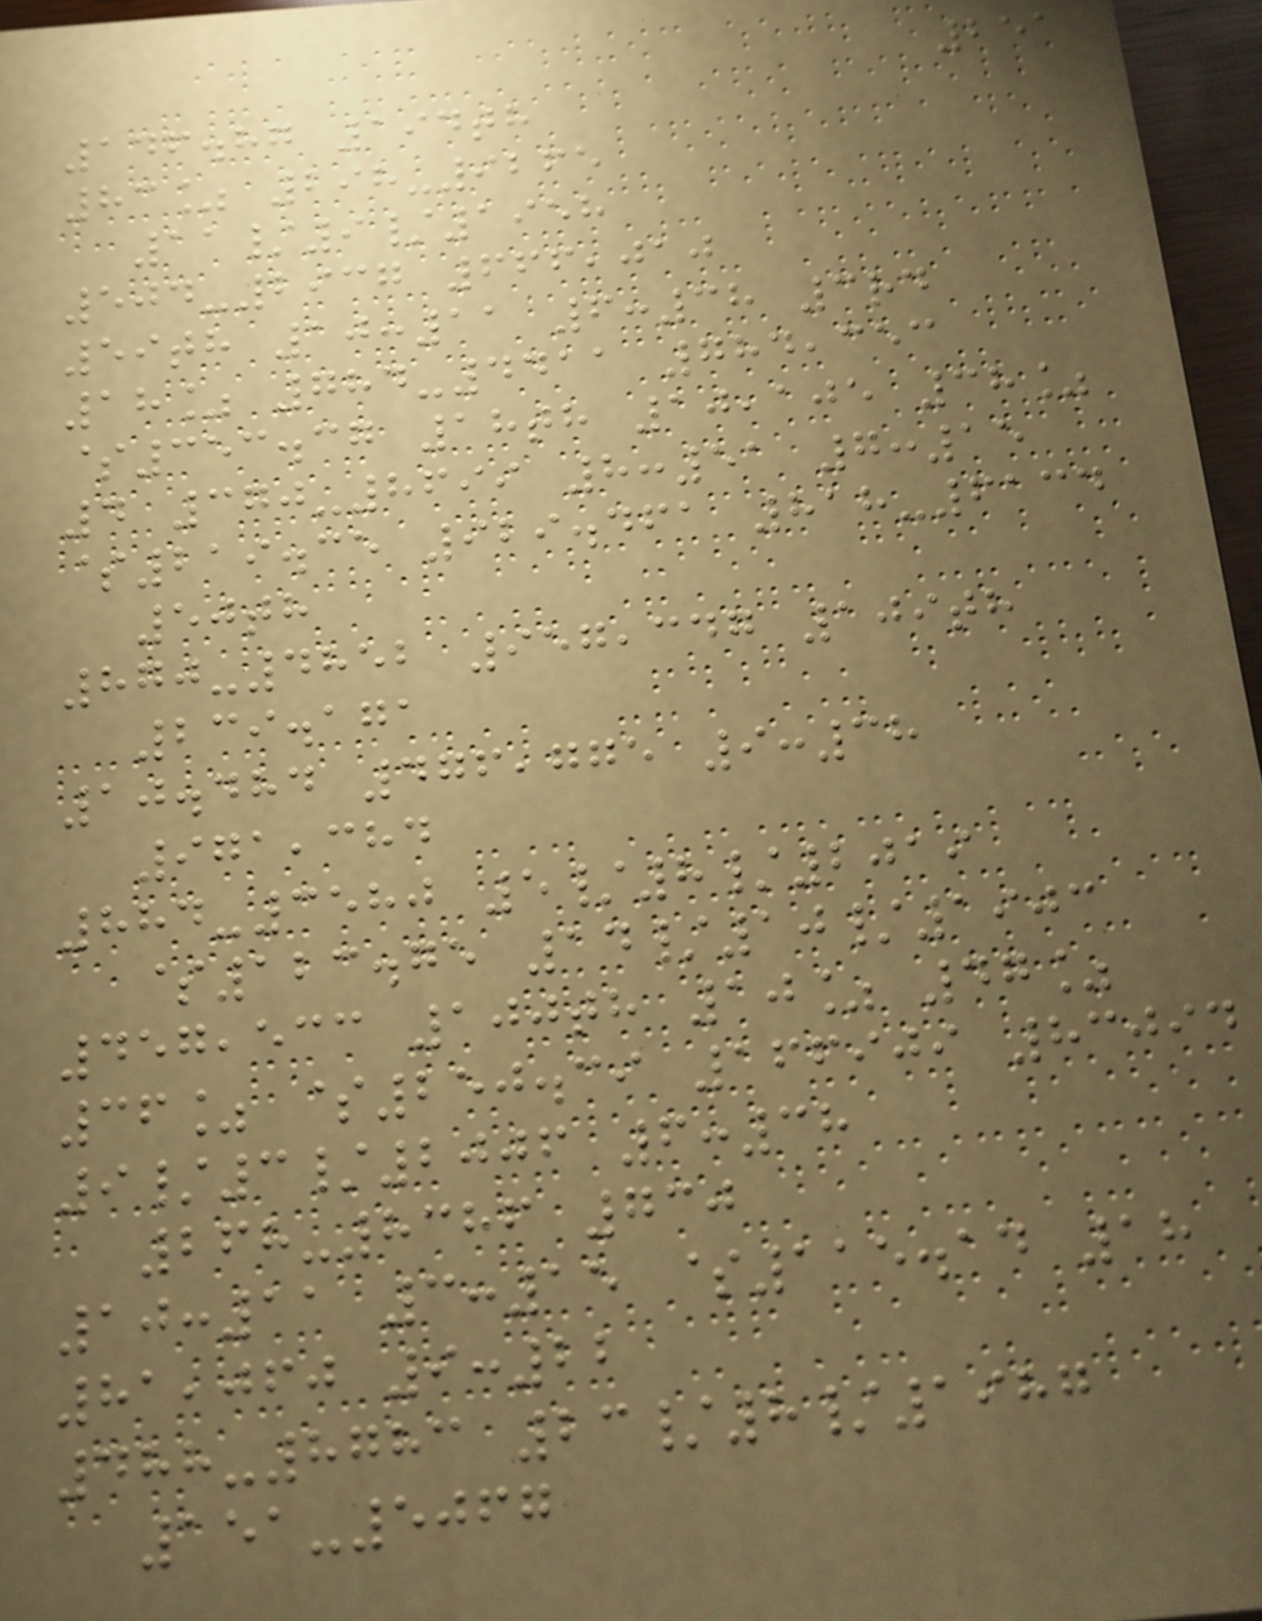251
146.87 194th
83% 298-9265
11/9/1958
504-2937 666,010
59th 10:11 6:38 3rd
18% 784-4411 784,353
$353.37 18th 10,105 38%
4 370-8699 8:51 7:15
$219.35 929.461 818-6134
50th
870-4852 957,347 109th
239.171
10.484 476,775 9:38
971,384
884-3580 5/8/2019
$123.75 14/10/1903
457,533 100th 10% 47%
36% $250.39 166909 83094
9/3/2006 6:38
268-8386 730
10:11 3:15 $115.14 18
81,060 9:22
488-8783 23/8/1987
151-5067
